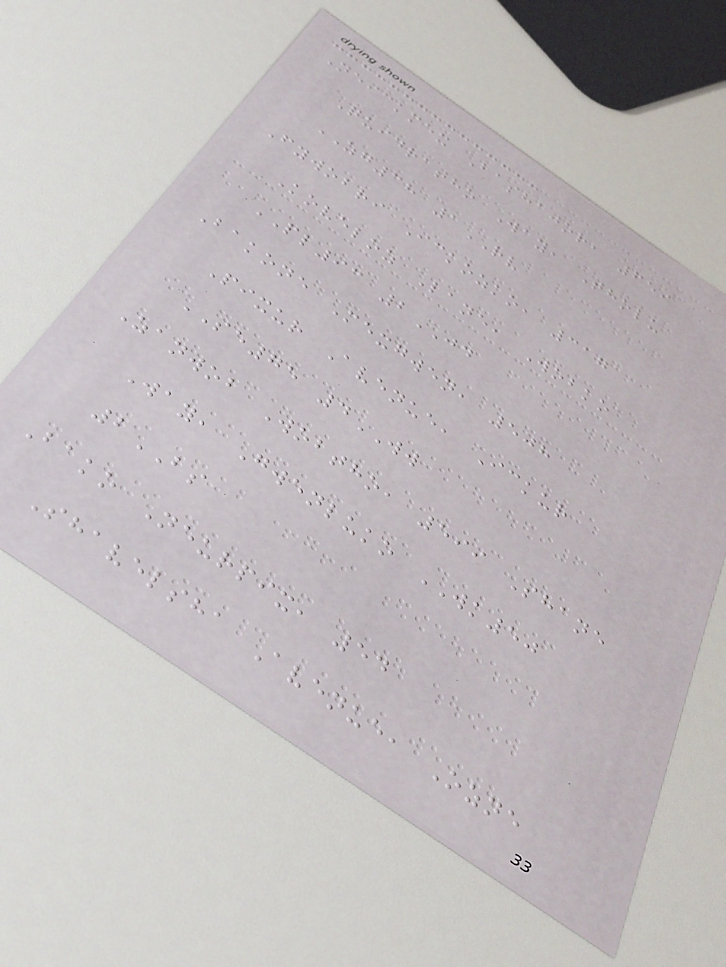Neickmex Bashajor, 659
Quidratho Way, Tholu
ZG38 1RV
Fywobri Ickozko, 317
Koveloz Lane, Wobko
PL93 2JD
Bakone Mexgwen, 508
Pixur Avenue, Ickur
SE75 4WW
Zanwob Wobtho, 599 Shane
Way, Gwenluko WK50
2BS
Bako Neurpix, 54
Shavelsha Avenue, Ozne
